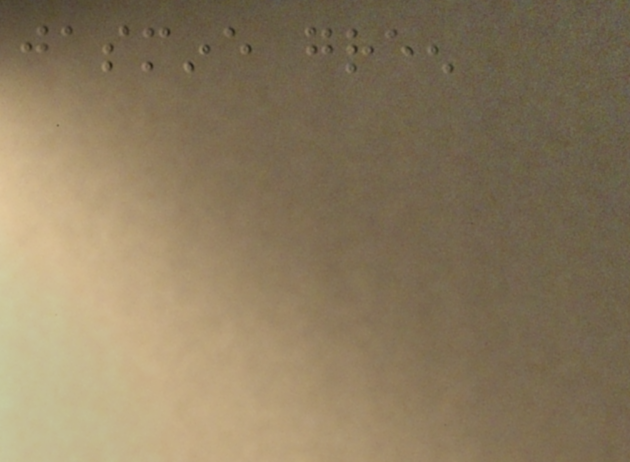jasmine green
